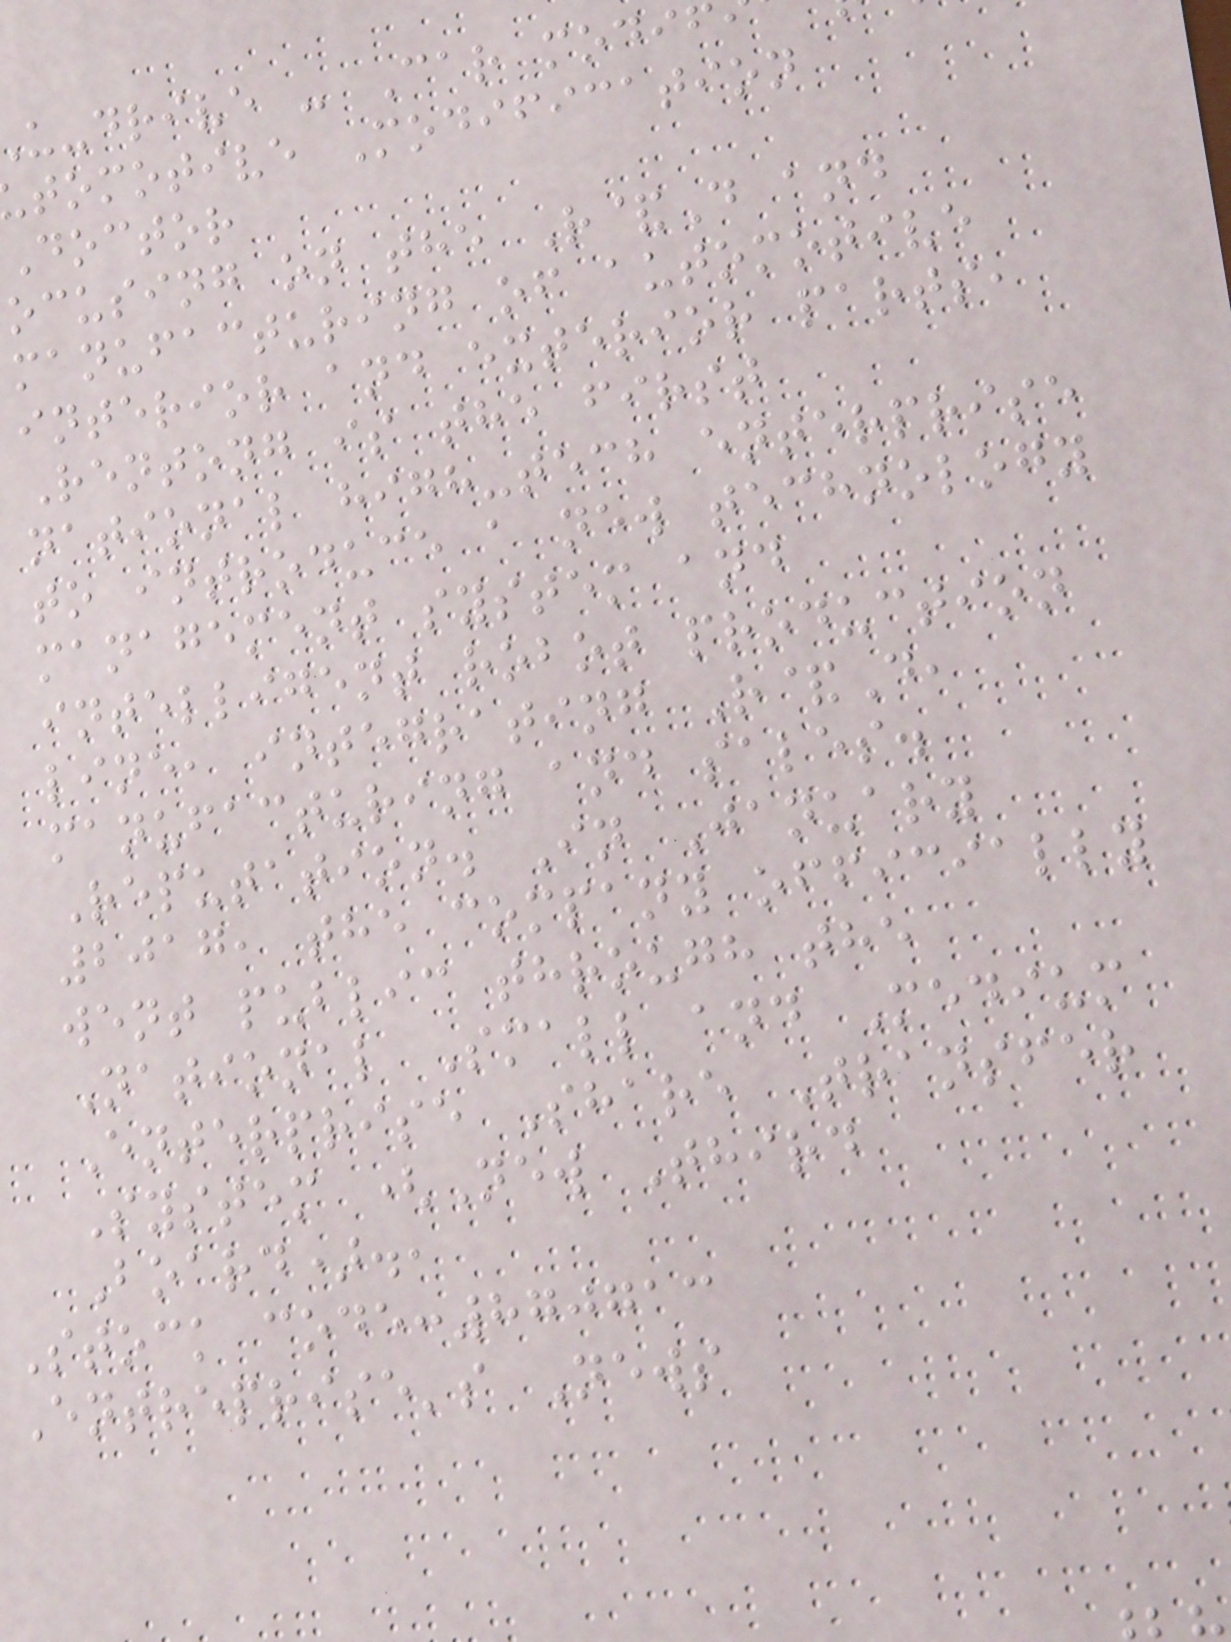u-drive - Car modif
tomotive Modification
Doctor
ocusing on the R&D and
manufacturing of automotive
interior and exterior parts,
Rentong is the first
national high-tech enterprise
to introduce a new technology
management system and
intelligent robot production
line, integrating R&D,
manufacturing and sales.
Reputation. In January
2017, the company officially
went public through the
National Small and Medium
Enterprise Share Transfer
System (New Third
Board).,
Stock code:870713
Entreprise's News
